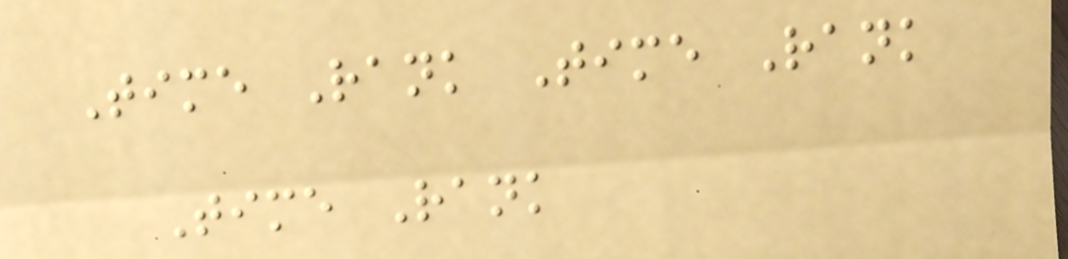Time Rank Time Rank
Time Rank
